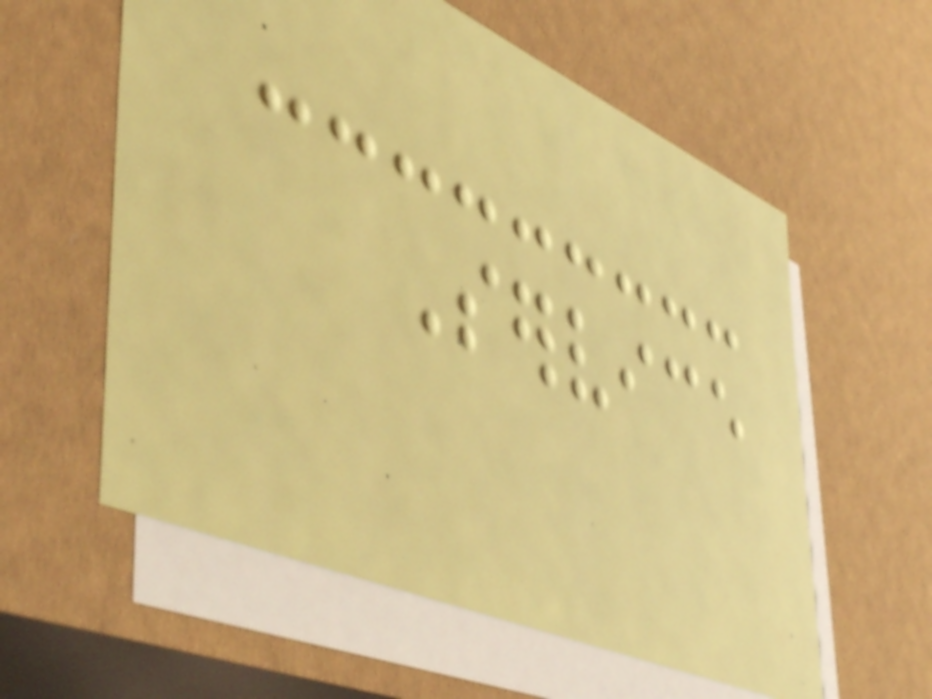Service
